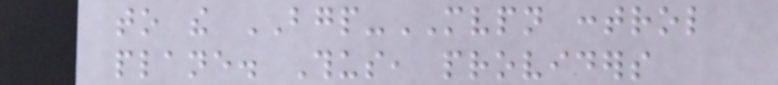to the BGP-MVPN control
plane. Thus, providers
